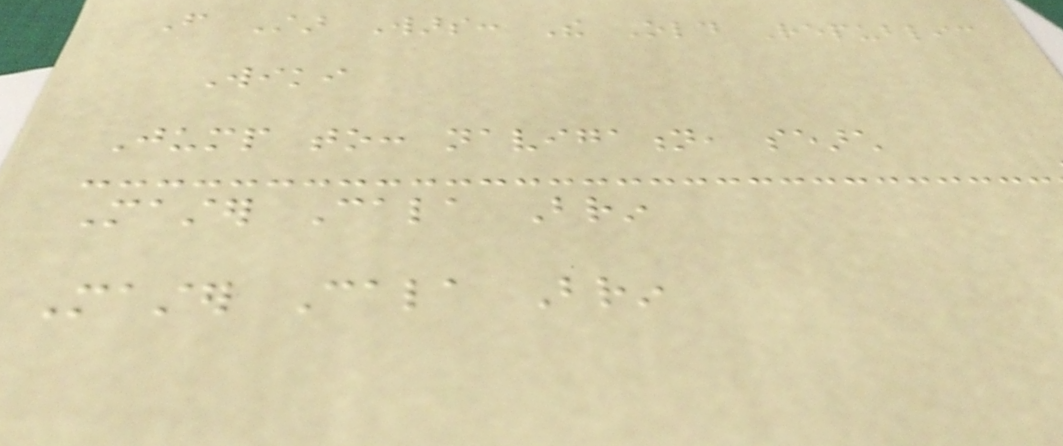From Star Wars: The Old Republic
Wiki
Jump to: navigation, search
Master Cala Brin
Master Cala Brin
